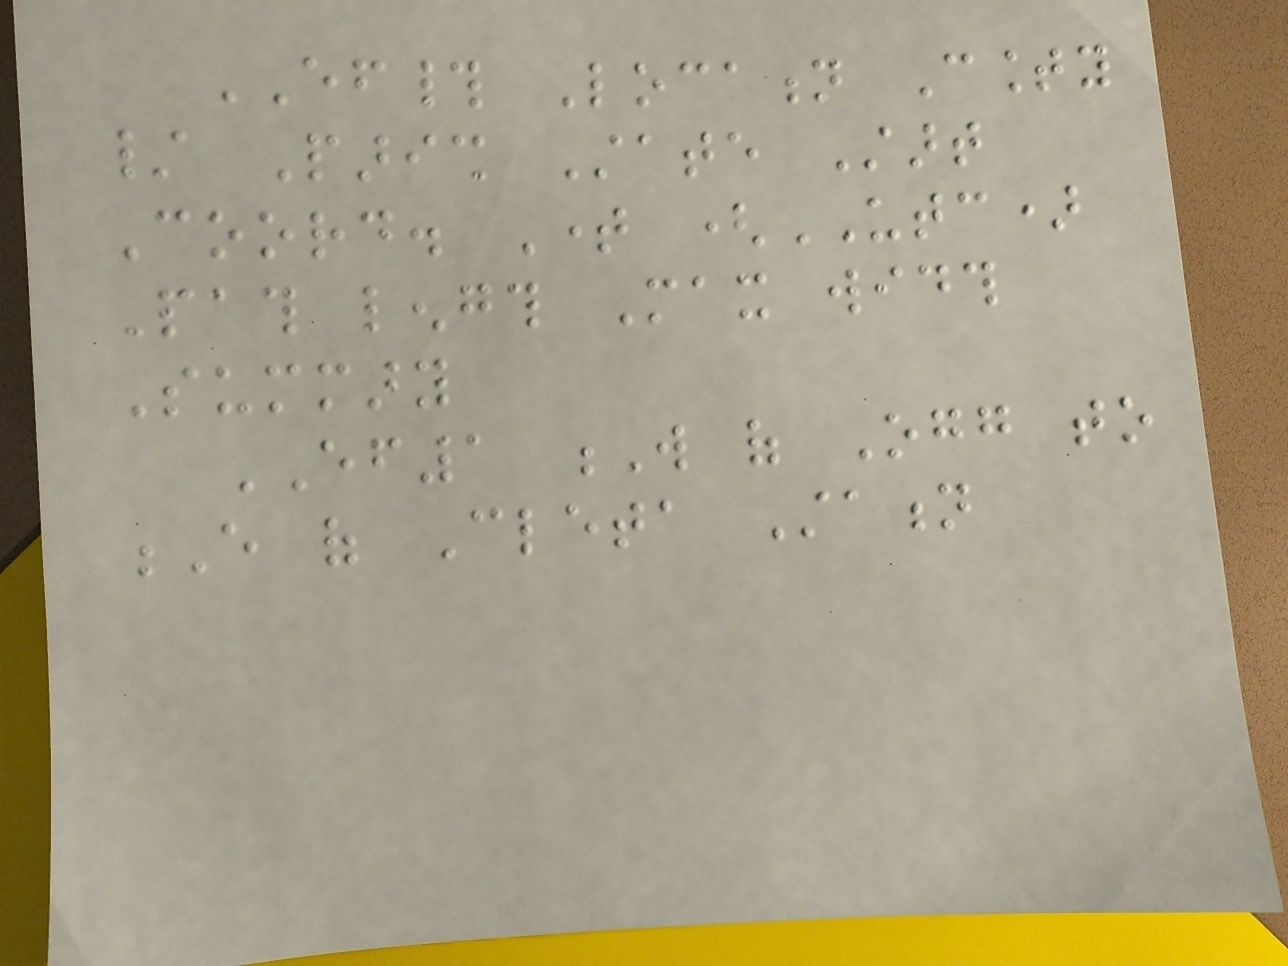EF# Location County
/ Parish State Start
Coord. Time (UTC)
Path length Max width
Summary
EF1 W of Ogg to
E of Cleta Station
